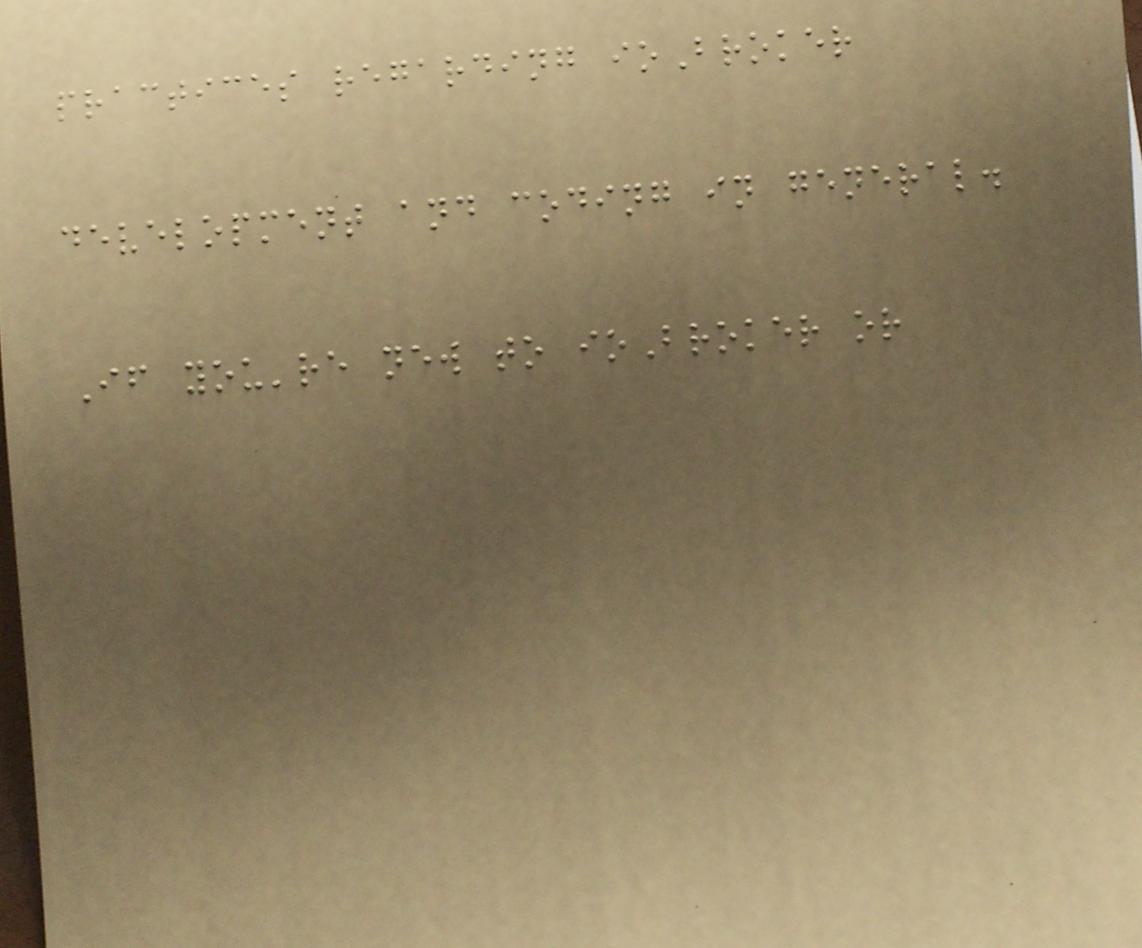practices regarding ioBroker
development and coding in general.
If you're new to ioBroker or
